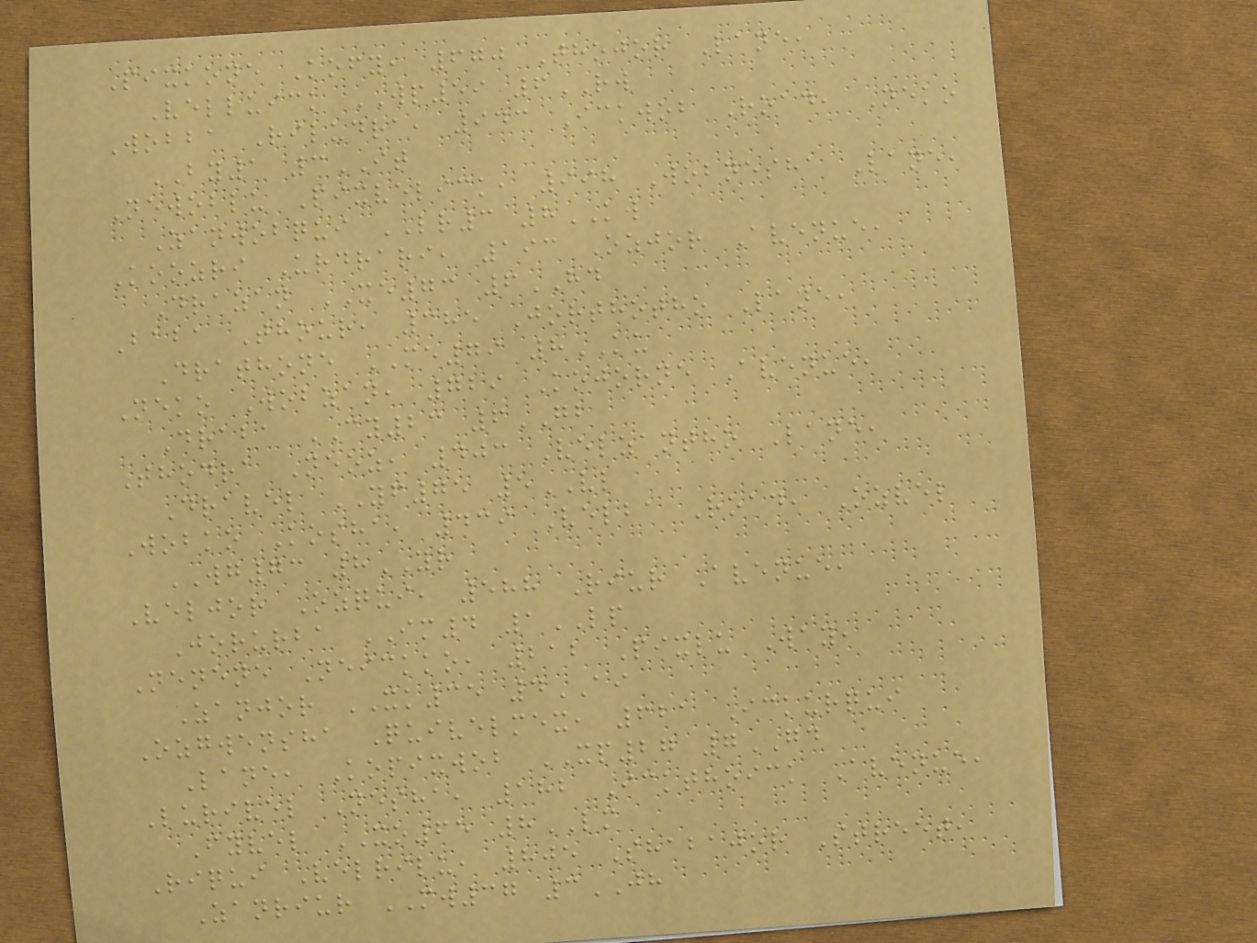Pixkone Kofy, 670 Thojor Lane,
Velluick WP59 6RW
Wobba Riludra, 943 Ickwob Road, Neko
BY1 3IT
Newoblu Pixvelick, 998 Wobnesha Lane,
Zanwobqui LR3 8KW
Koozri Urdrari, 193 Ozjor Avenue,
Drazan XE73 6HD
Baba Thour, 385 Jorthotho Lane,
Drathone ME79 8KU
Neko Wobzan, 729 Kojorne Avenue,
Draba CY23 6GB
Thodra Neoz, 403 Velzantho Lane,
Dravel YF75 5VL
Wobko Kosha, 439 Velba Road, Ozvel
WG73 8YR
Veljor Ozqui, 588 Riur Avenue,
Jorurba IM4 1LP
Nenene Neickko, 212 Pixlu Way,
Zanjor XK35 4AI
Ozgwensha Quivelmex, 621 Ickurqui
Lane, Kopixwob XP27 7GD
Lurivel Nesha, 182 Ickthoick Avenue,
Fyvel XO65 8LM
Riqui Velrilu, 805 Shabajor Street,
Zanriur MW37 3JH
